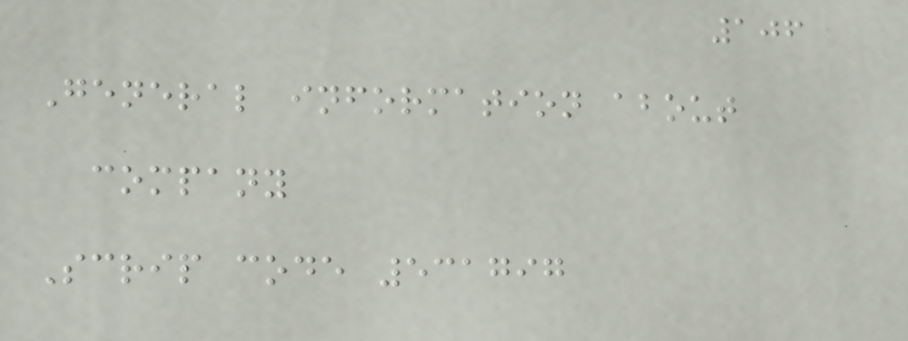106
General information about
company
Scrip code 531797
